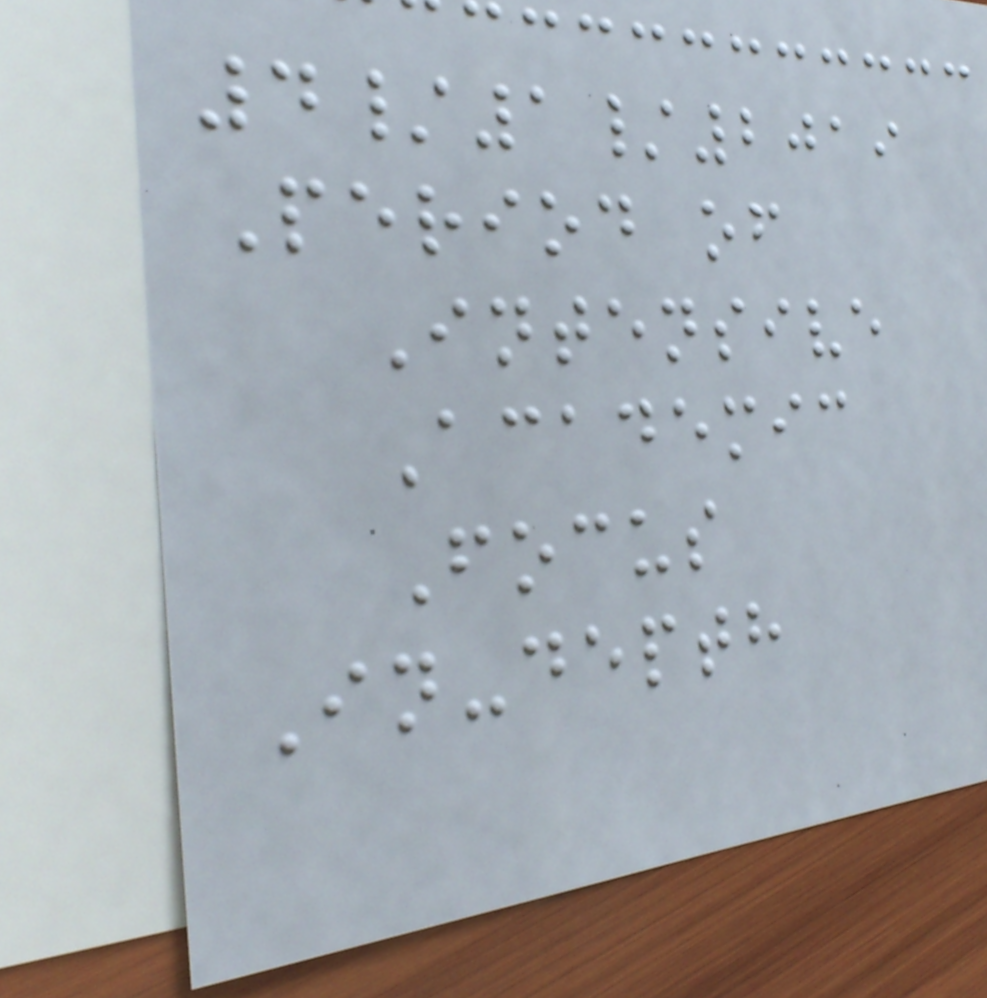4/1/2019
Period of
Intensive
Academic
Focus
In-depth
